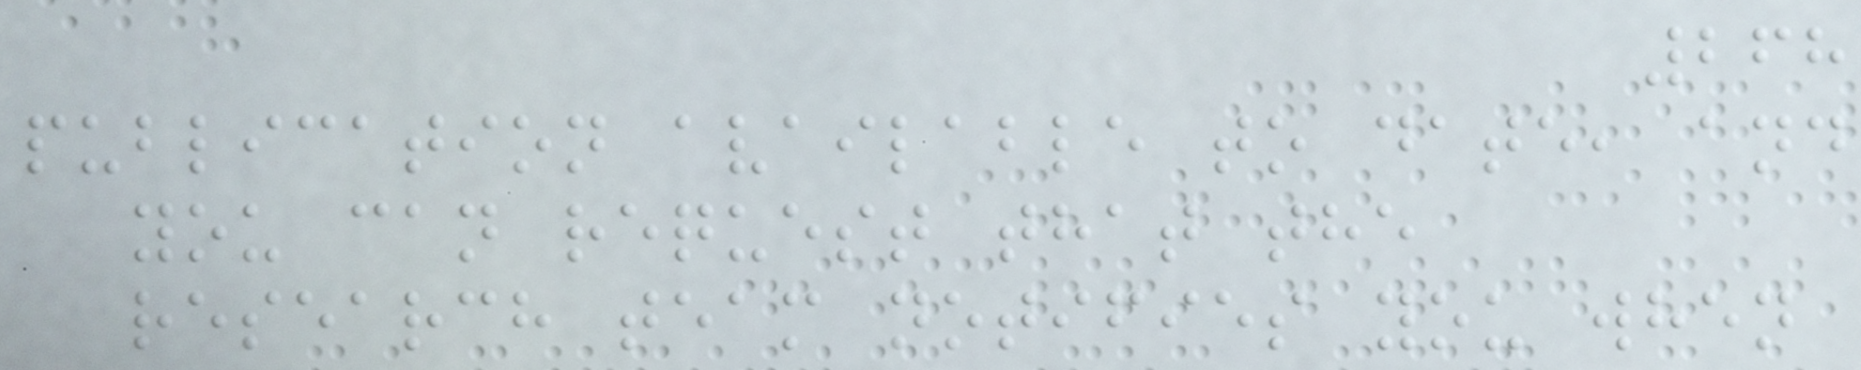268
publication available to date, and
you can request that the
research team notifies you when
